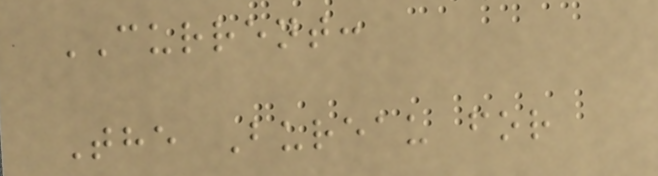CURRENT:
The Bureau for
